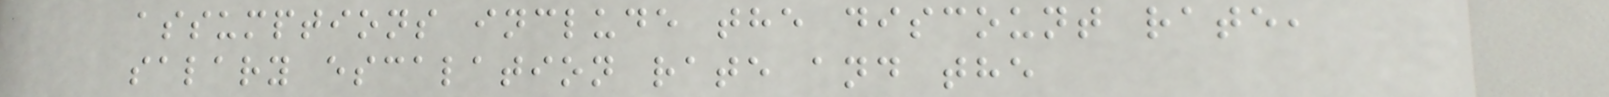assumptions include the discount rate,
salary escalation rate and the
